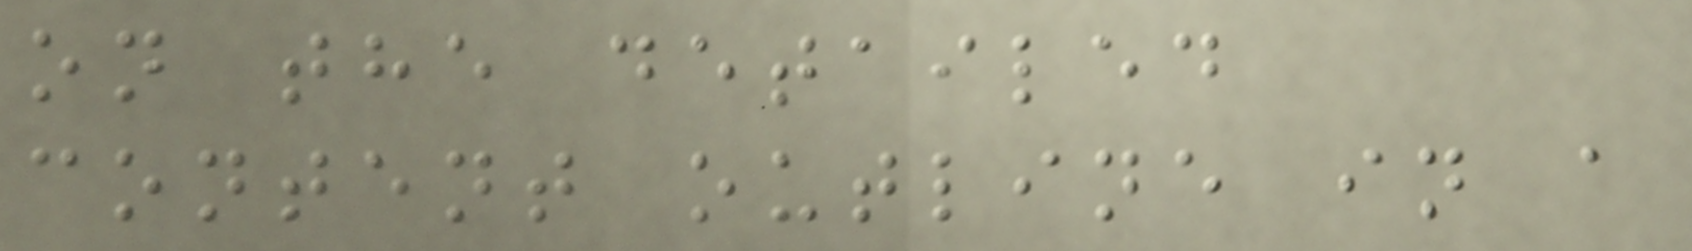on the detailed
content outline in a
